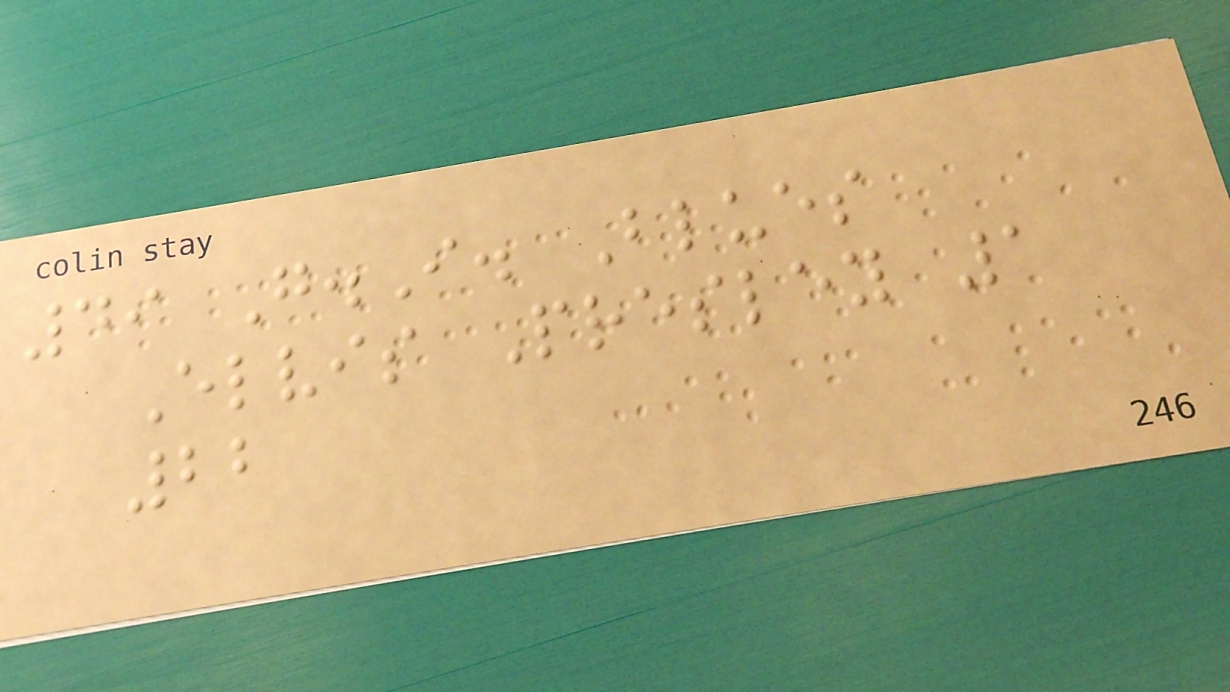49 G.I. Blues
Elvis Presley 1
22
